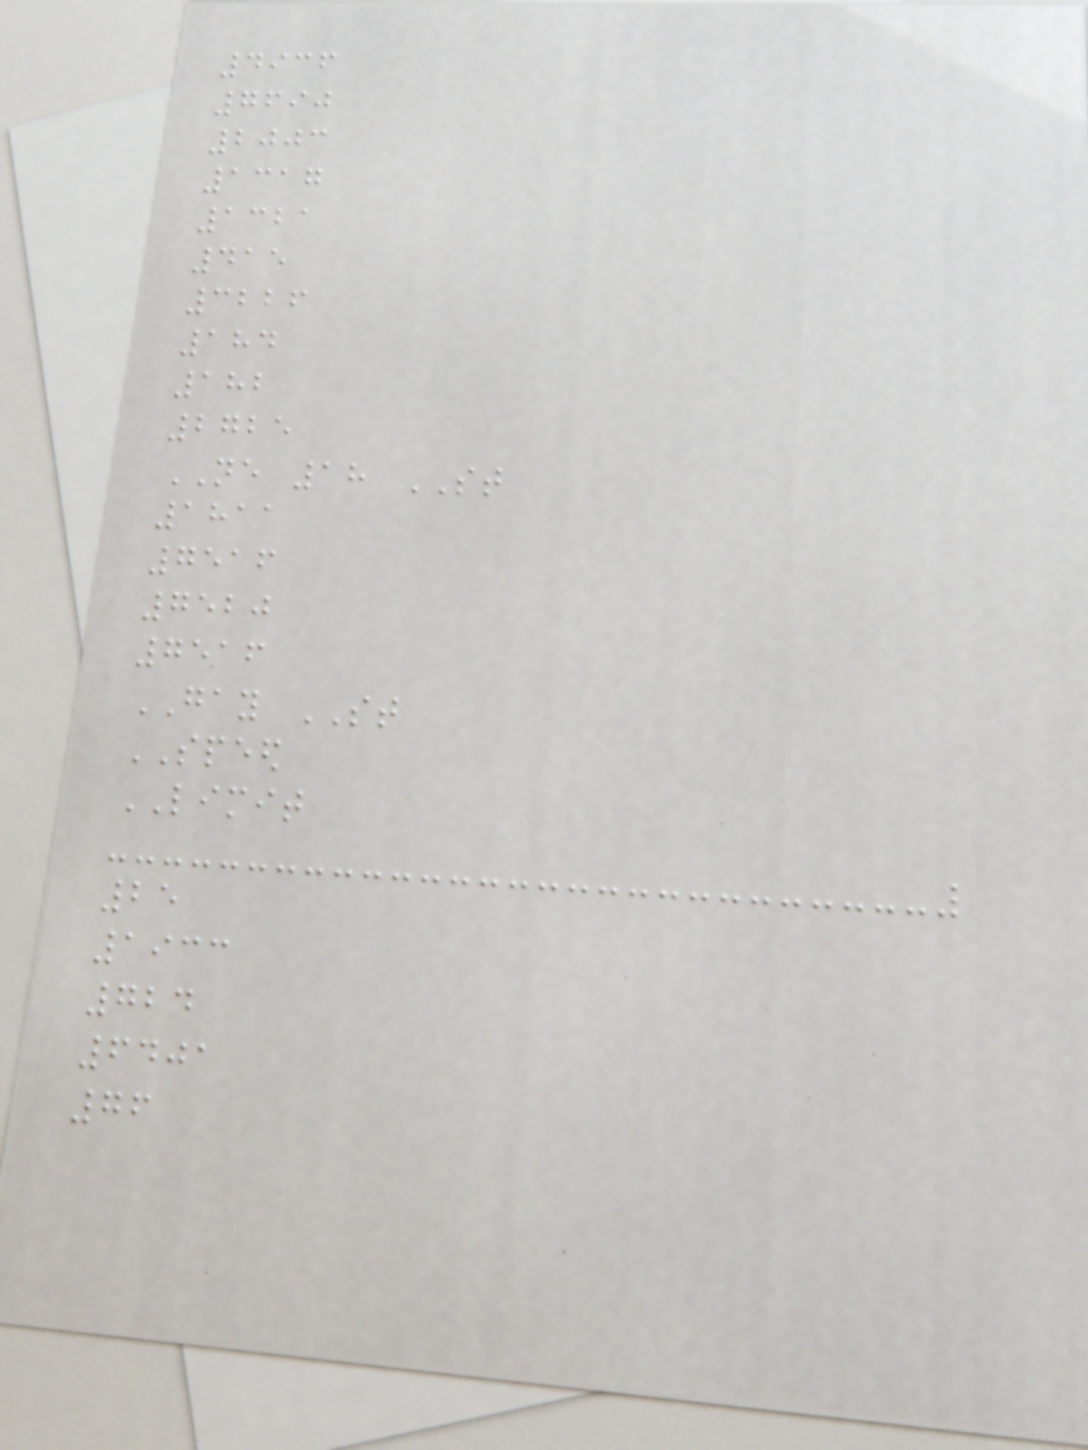4936
7690
2003
1317
1321
415
3226
184
182
2725
NE 18 ST
1811
7516
7520
7516
GAY ST
SPEED
LIMIT
25
1933
724
6401
76
